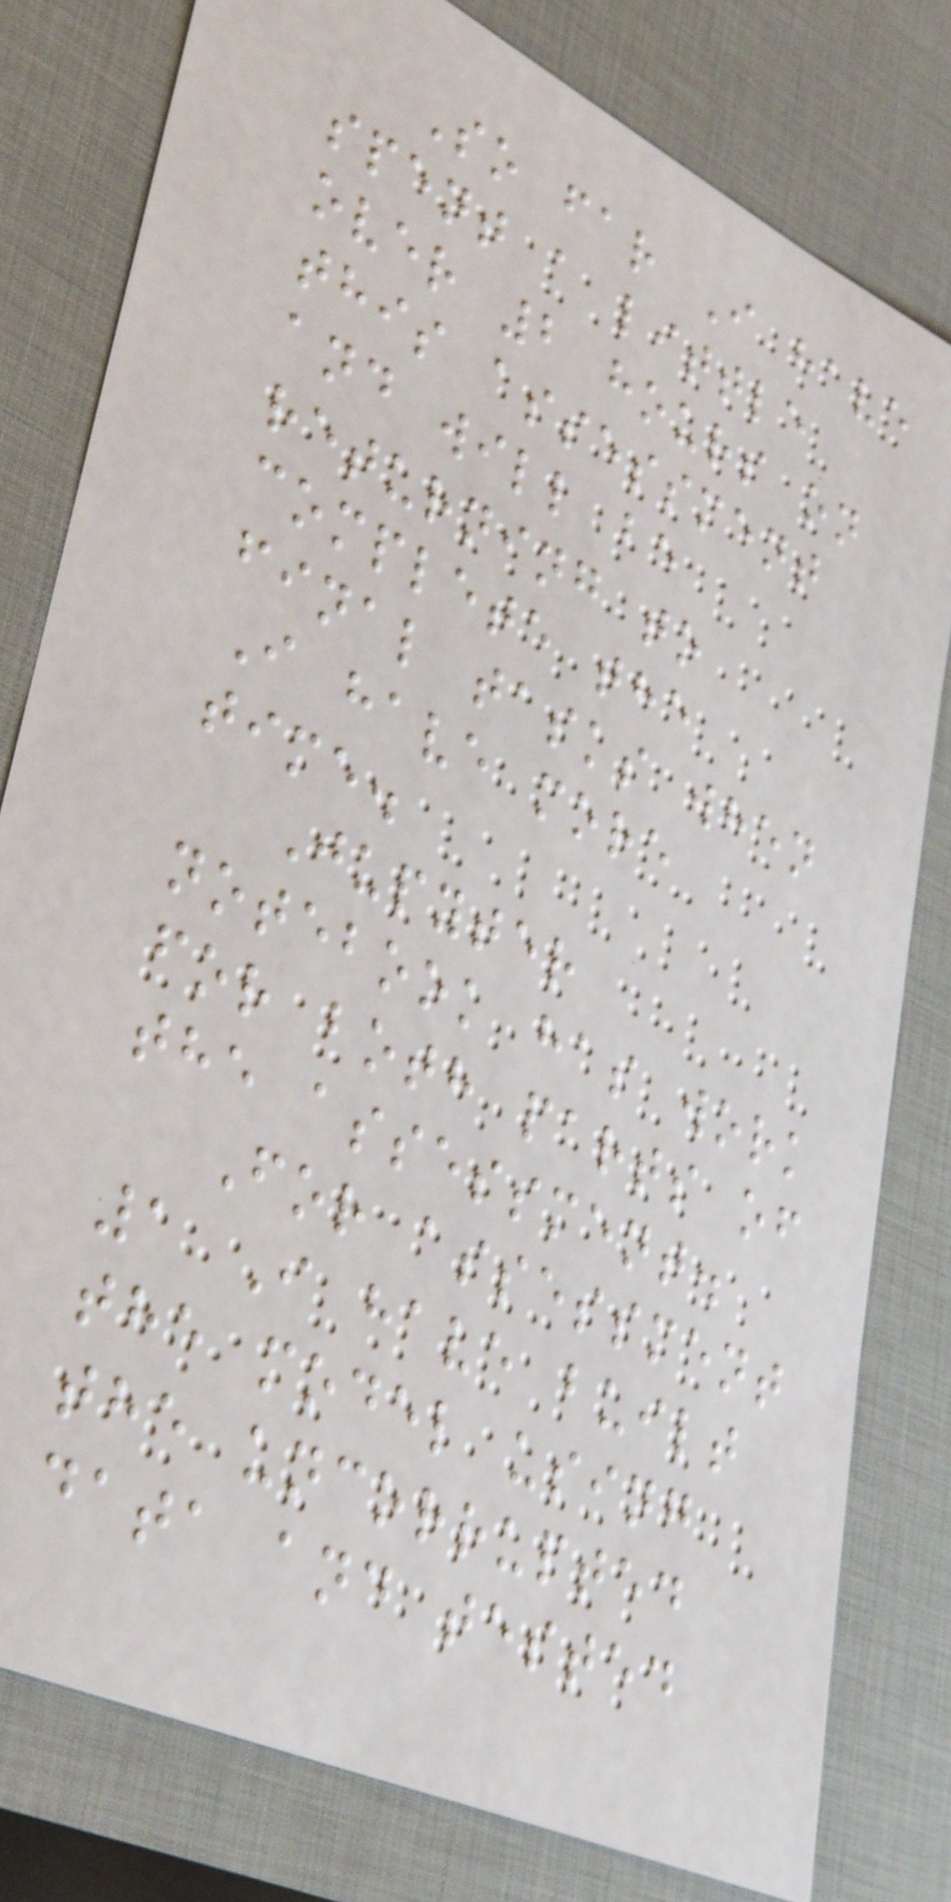So far I have
spent a little
over 2 hours on
this assessment
and will be
returning to
complete the
final tasks when
I have more
time.
Jupyter
notebook has work
for both parts of
the assessment.
For assessment
1 I have built
the model using
the uncorrupted
data and tested
